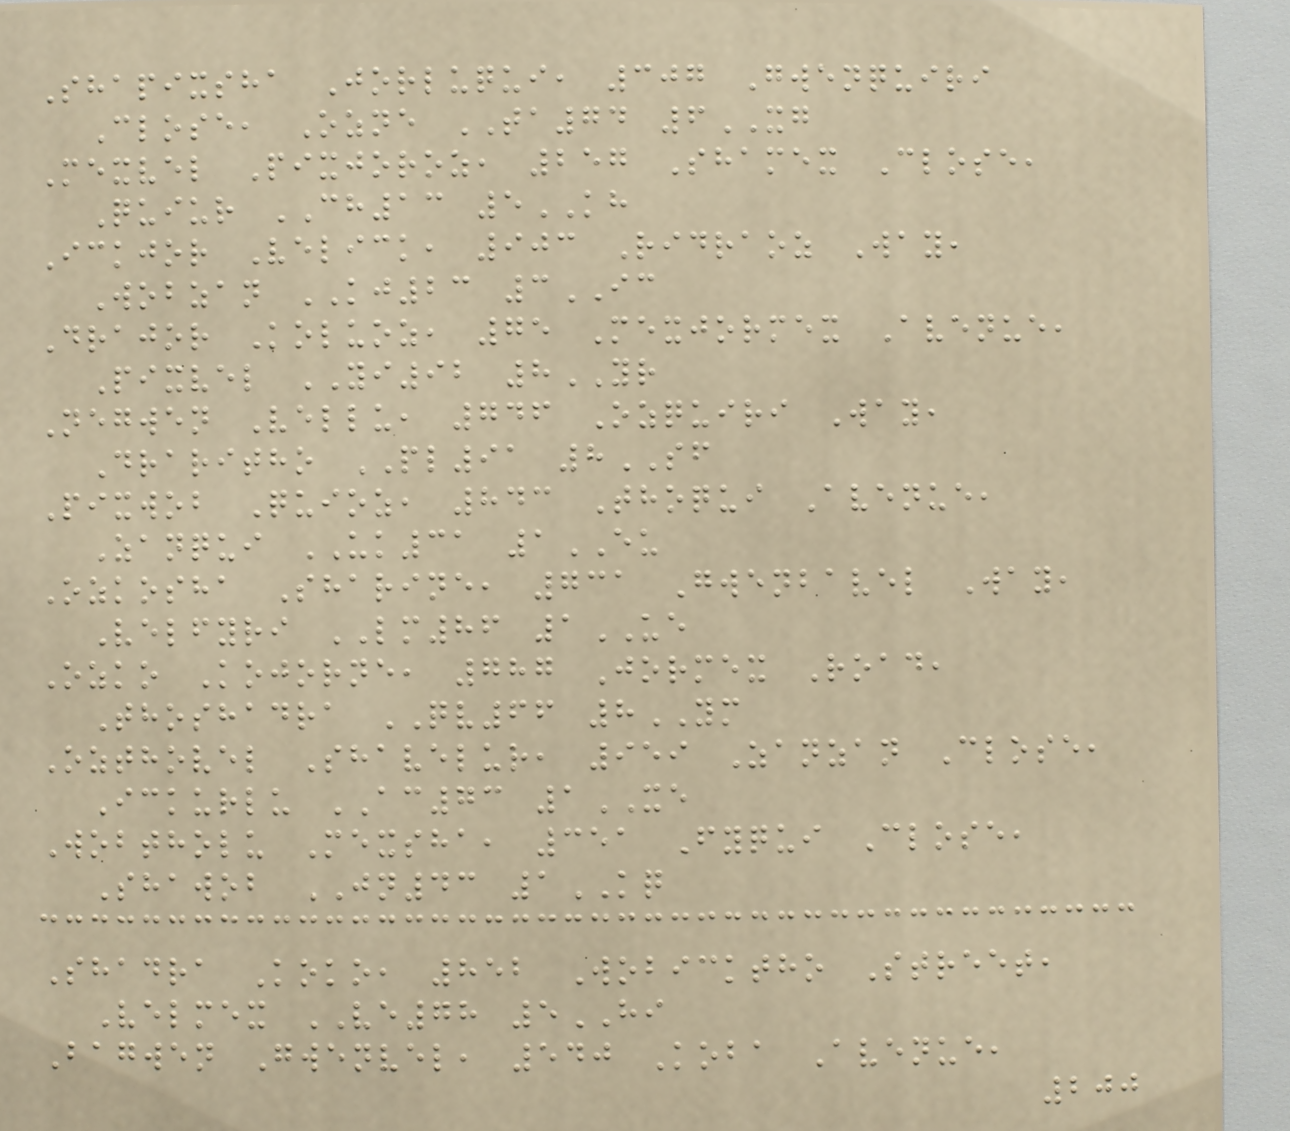Shapixsha Jorluqui, 307 Gwenquiri
Close, Ozne TA74 6XG
Mexvel Pixjoroz, 257 Shamex Close,
Quiur CH13 5KH
Ickjor Velick, 903 Ridraoz Way,
Wobzan KJ23 3IC
Drajor Koluoz, 75 Mexjormex Avenue,
Pixvel YI92 8YR
Negwen Vellu, 746 Ozquiri Way,
Draritho PL91 8SF
Pixwob Quioz, 843 Thoqui Avenue,
Zanqui UK31 1EU
Ozkosha Sharine, 731 Gwenbavel Way,
Velfyri LM86 1UE
Ozko Kojorne, 787 Jormex Road,
Thoshadra QV66 8YM
Ozthovel Shavelur, 959 Zanzan Close,
Ickurlu AC73 1XE
Wobtholu Mexsha, 351 Fyqui Close,
Shawob JN43 1KQ
Shadra Koko, 852 Wobicktho Street,
Velmex VE78 5HI
Bagwen Gwenvel, 540 Koba Avenue,
200
